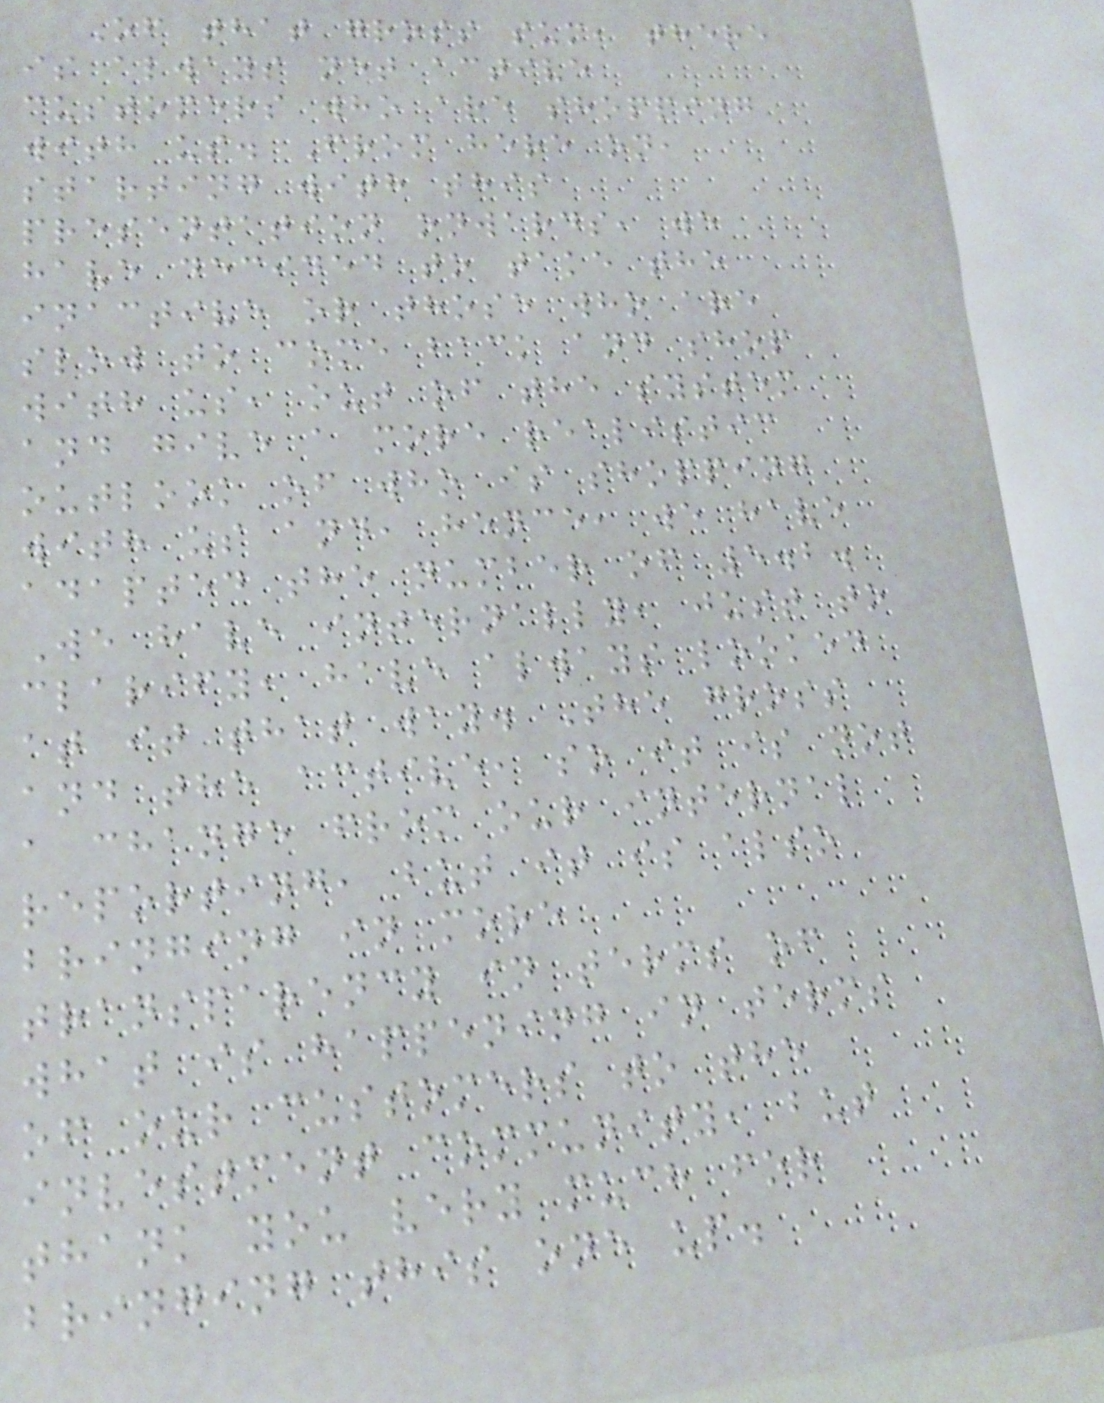Of that gross sum, there
is always net active
customers who are shopping
with us. From here on,
starting with this
presentation onwards, we
have decided to take the
inactive or those who are
slow to come back and shop
with us, out of the system
and give a more realistic
outlook of who is shopping
with us and, hence, we have
adapted the number of 5.2.
We have internally, just to
clarify, have always looked
at it that way. The gross
and the active, so it is not
a change from our internal
reporting, but it is also
bringing in more
transparency in terms of
what is happening in terms
of our customers to the
investment community, but
thank you very much for
bringing this one up.
